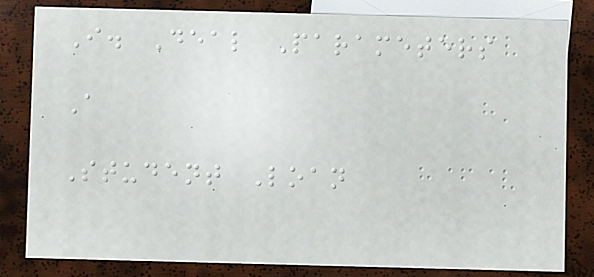I. Deal Parameters
A
Student Loan
